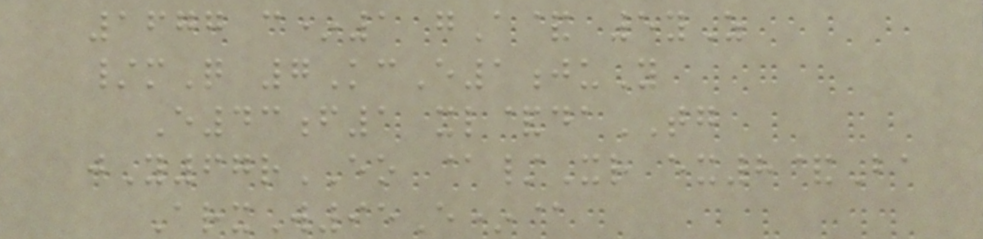1677 c*1 gA& 5yZ
/mQ 7KcE1juY
E43f1 xl&daTG
jY67rEO @/Xr ex8&Ba
ArxW95E*@
